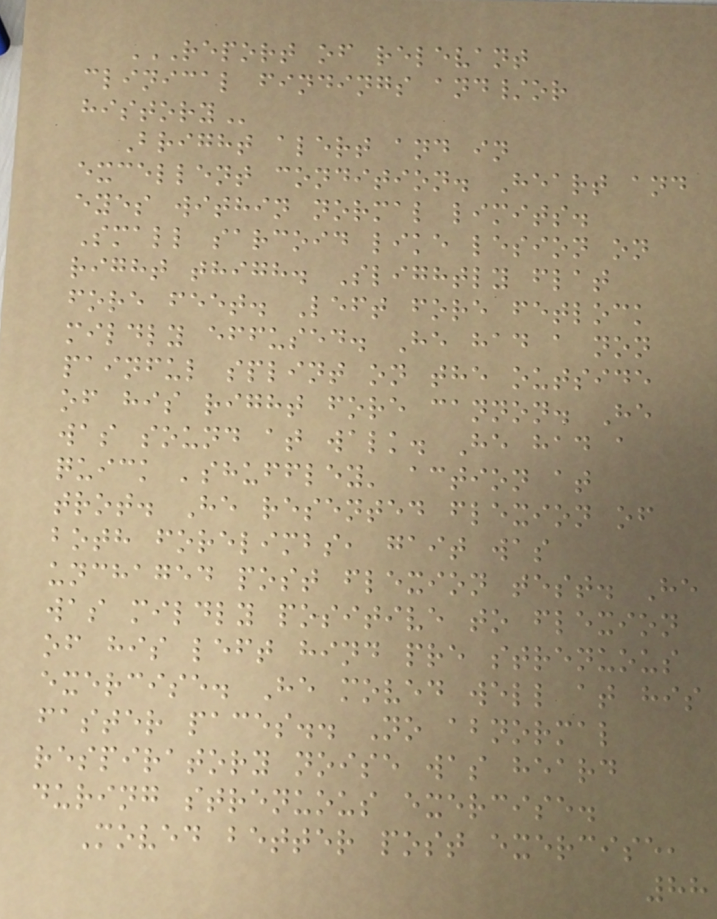REPORT OF RELEVANT
CLINICAL FINDINGS AND/OR
HISTORY
Bright alert and in
excellent condition. Heart and
eyes within normal limits.
Small sarcoid like lesion on
right thigh. Slightly flat
fore feet. Left fore fetlock
mildly effused. He had a non
painful splint on the outside
of his right fore cannon. He
was sound at walk. He had a
quick 'shuffley' action at
trot. He resented flexion of
both forelimbs, gait was
unchaged post flexion test. He
was mildly positive to flexion
of his left hind pre strenuous
exercise. He moved well at his
faster paces.. No abnormal
respiratory noise was heard
during strenuous exercise.
Moved better post exercise,
88
